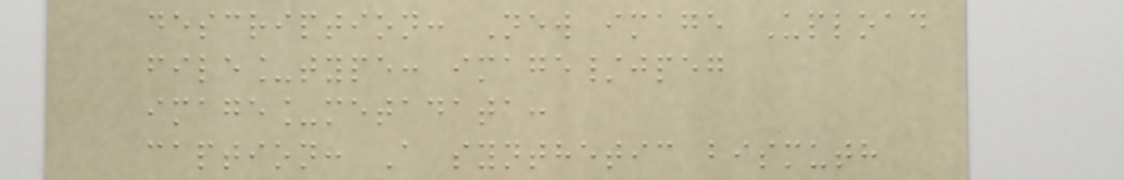description: New image Upload
file_type: image/jpeg
image_metadata:
caption: A synthetic bismuth
